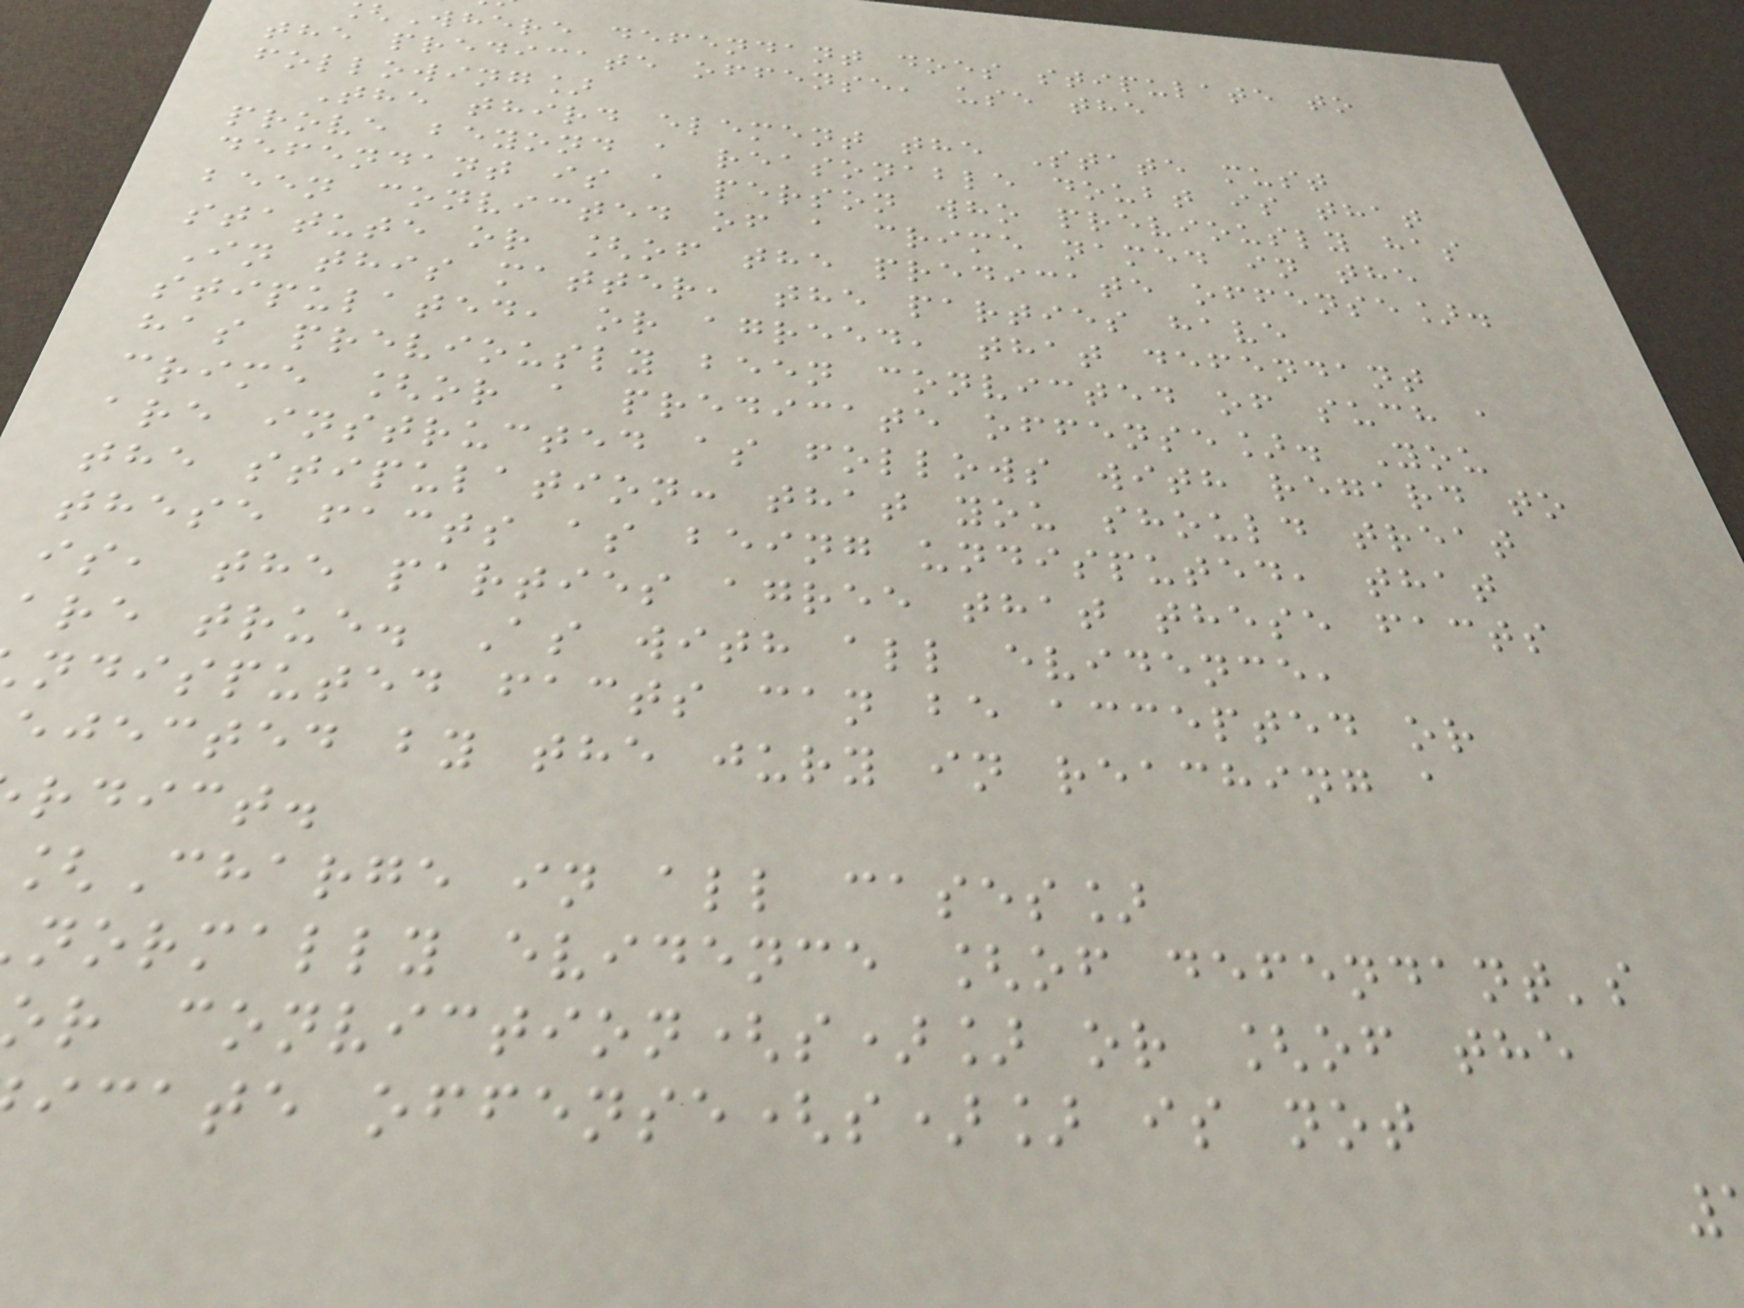Where defendant does stipulate to
the predicate offense, use the
following]
The third element the State must
prove beyond a reasonable doubt is that
defendant is a person who previously has
been convicted of a crime named in the
statute or [of the predicate offense].
In this matter, the parties have
stipulated, or agreed, that defendant
has previously been convicted of such a
crime [or a predicate offense]. You
are instructed as follows with regard to
the stipulation: that you should treat
these facts as being undisputed, that
is, the parties agree that these facts
are true. As with all evidence,
ndisputed facts can be accepted or
ejected by the jury in reaching a
rdict.
[Charge in all cases]
normally evidence [of defendant's
r conviction(s)] or [of the
icate offense(s)] is not
